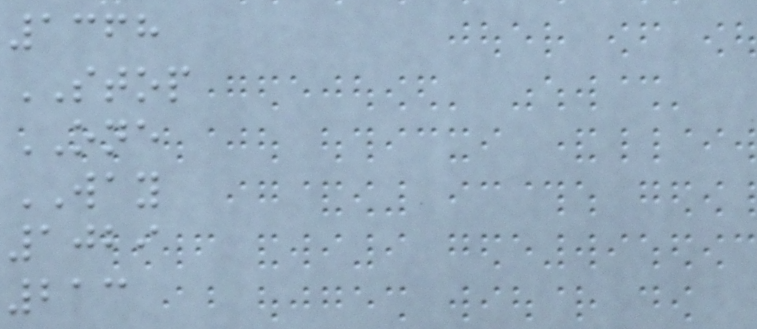1368
STOP
ONE
WAY
1029
213
